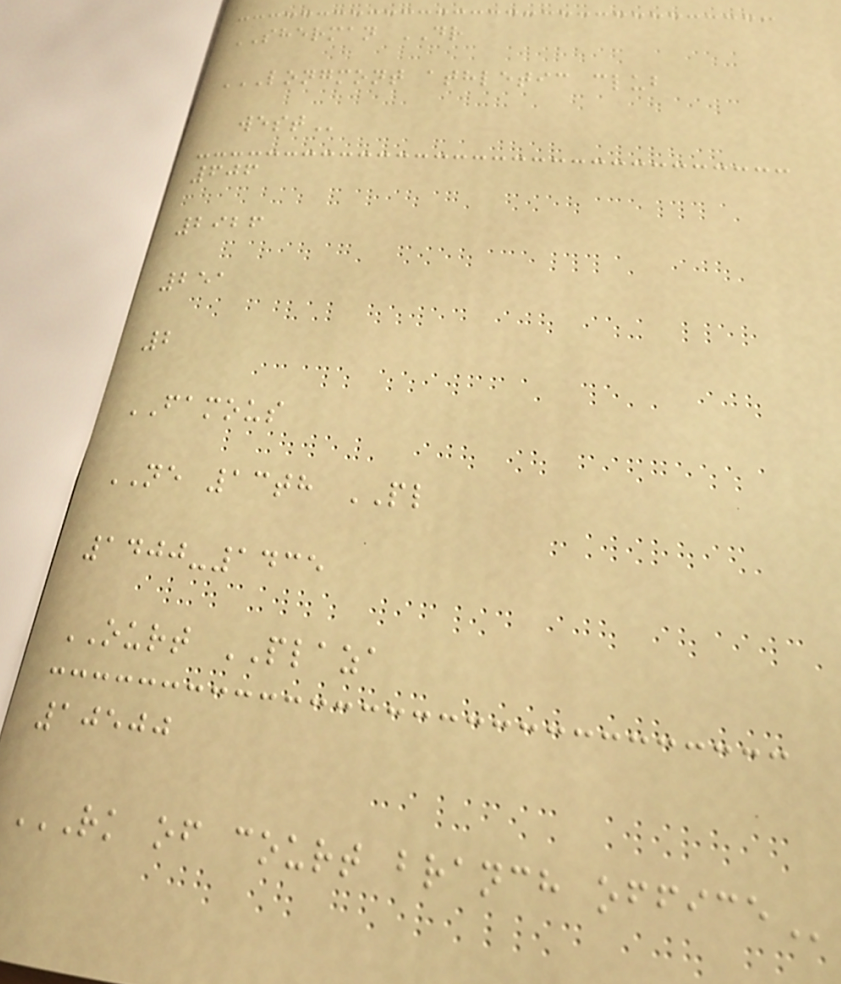SHERMAN DR
LONGMONT ATHLETIC CLUB
WEST
606
2926
251
2
FAMOUS
NE 13th PL
1400-1435
OURT PLAZA
10500
RK OF COURT BRANCH OFFICE
